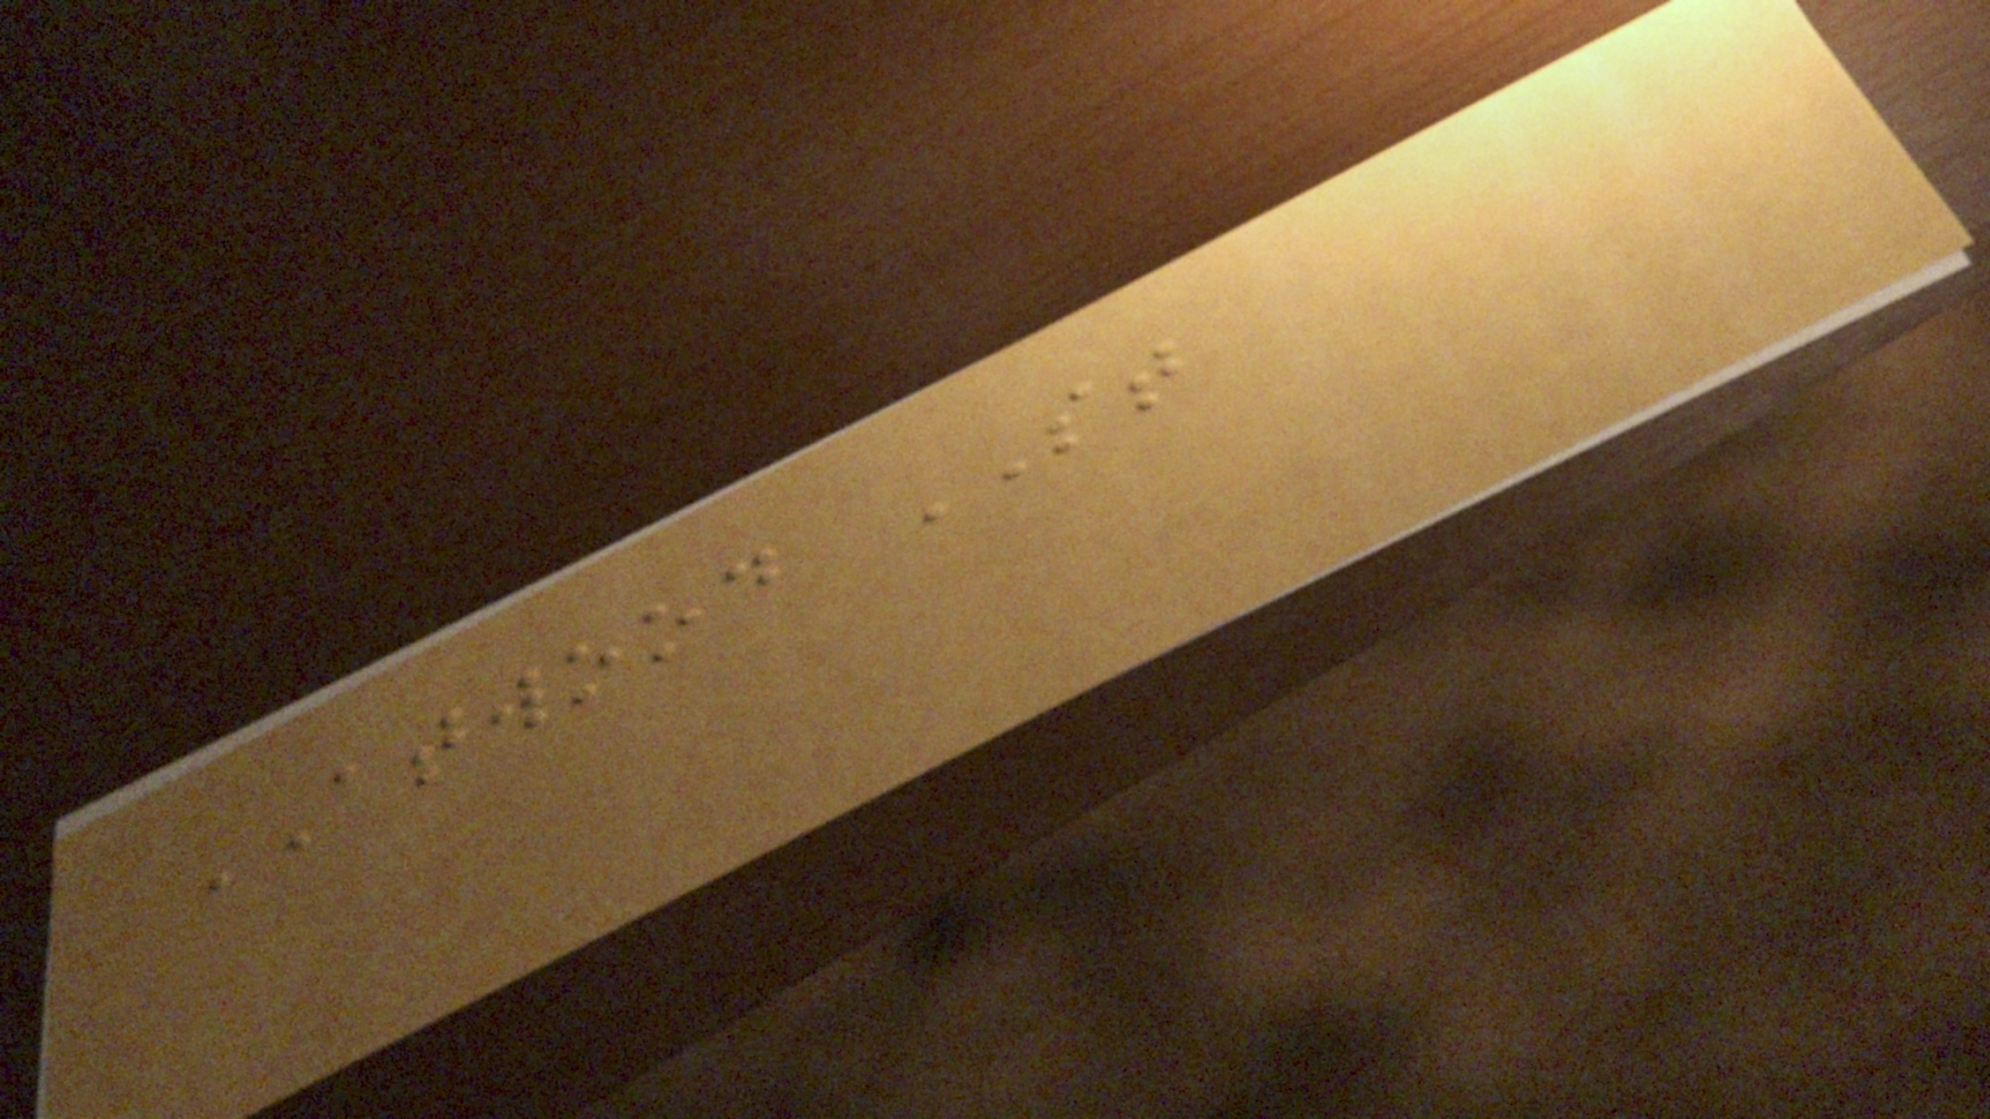ATWOOD ST
